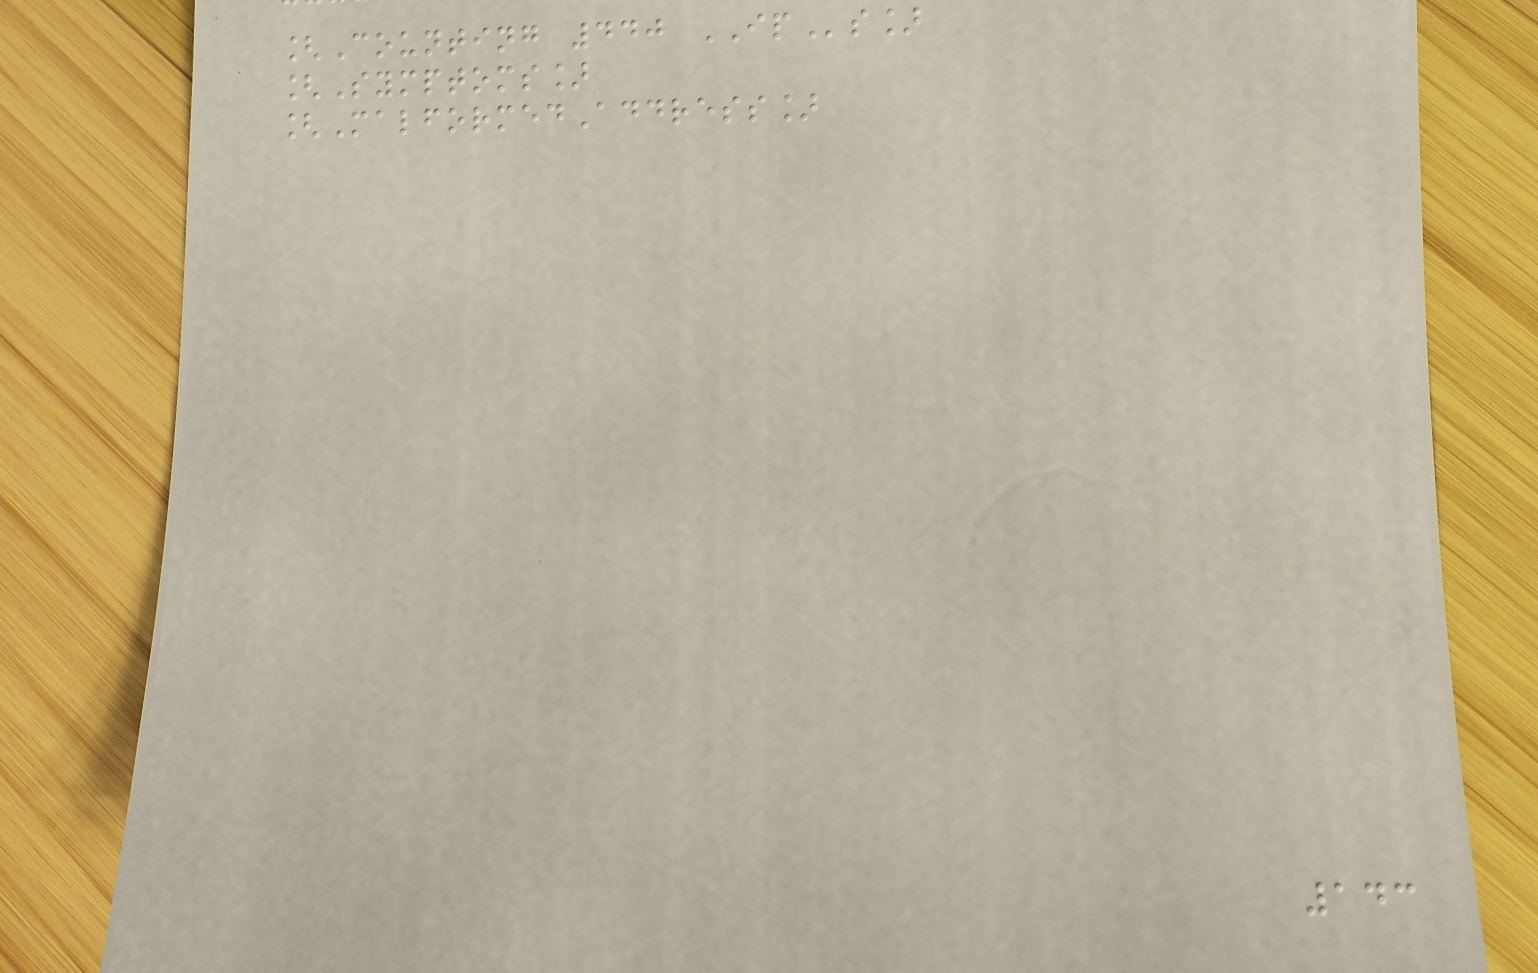[Counting 440 IPs]
[Symptoms]
[MalformedAddress]
143
